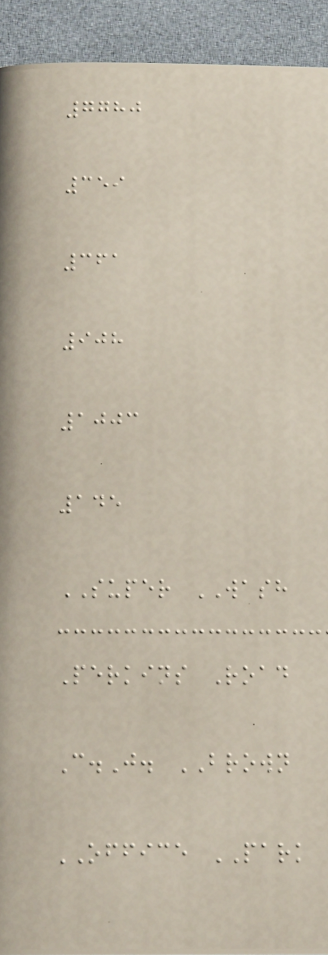7780
359
361
908
1003
145
SUPER WASH
Perkins Road
C.J. BROWN
OFFICE PARK
